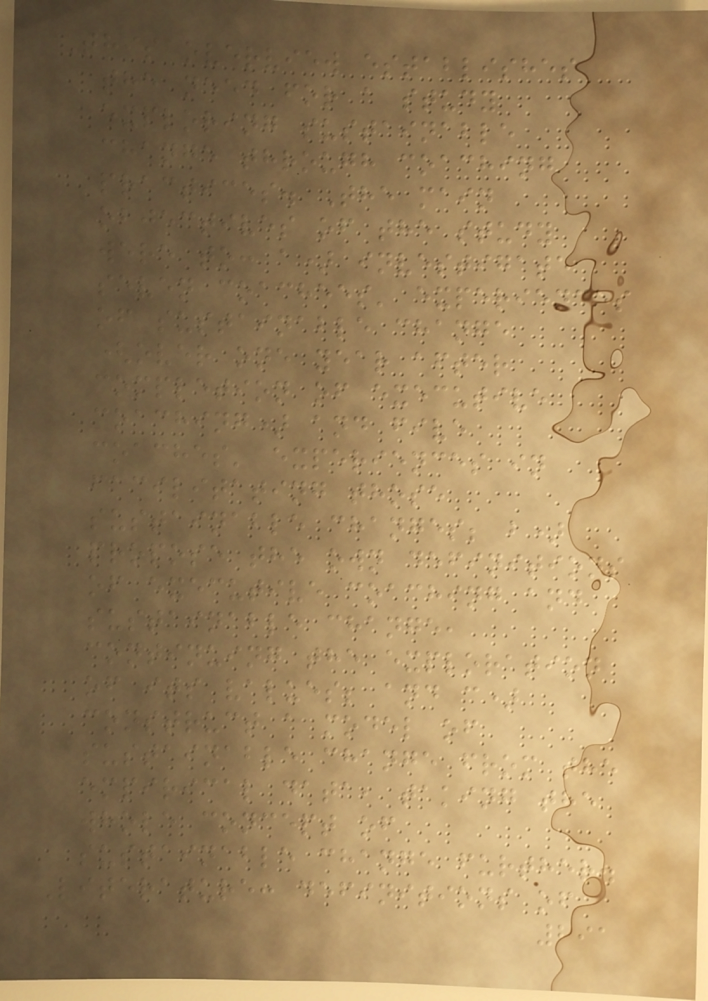This overview establishes
the need for a study
exploring sustainable
change through coaching
practices. The main
objectives of the study
were to: a) investigate
seven coachees' experiences
of sustainable change
(over one year after
completion of executive
coaching) and five
coaches' experiences in
facilitating those
sustainable changes; b)
propose the own definitions
of executive coaching and
sustainable change,
continuing the exploration
of its values; and c)
construct a model of
sustainable change from the
empirical data, taking the
whole concept of
sustainable change further.
Literature: definitions of
291
